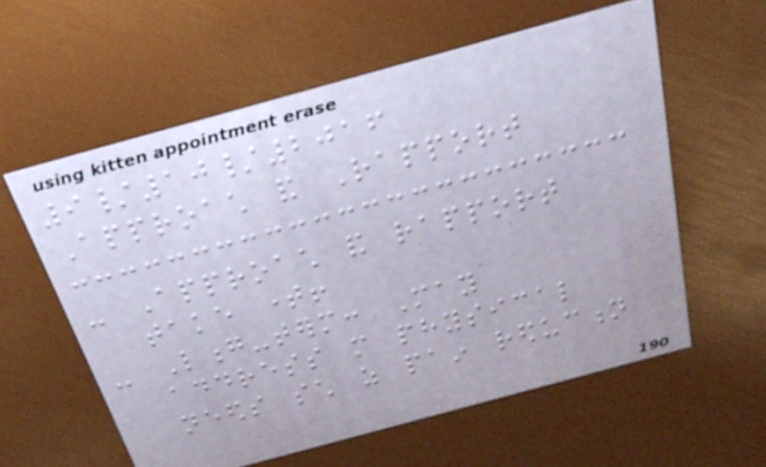9/10/2016
Approach and Rapport
- Approach and rapport
take time!
- Long-term: May
address more physical
needs such as pain reduction
